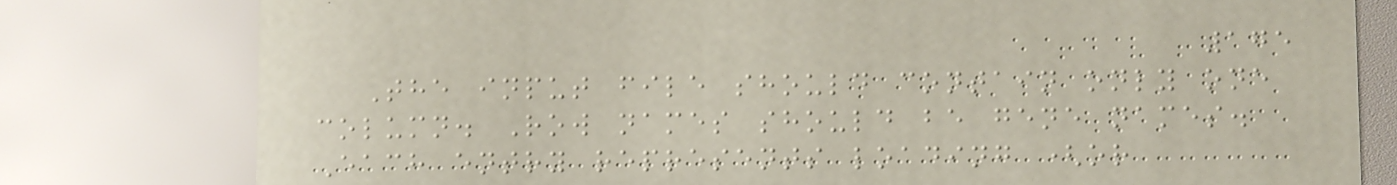175
The input file should contain only one
column. Row names should be gene names.
Each entry represents loading (or
